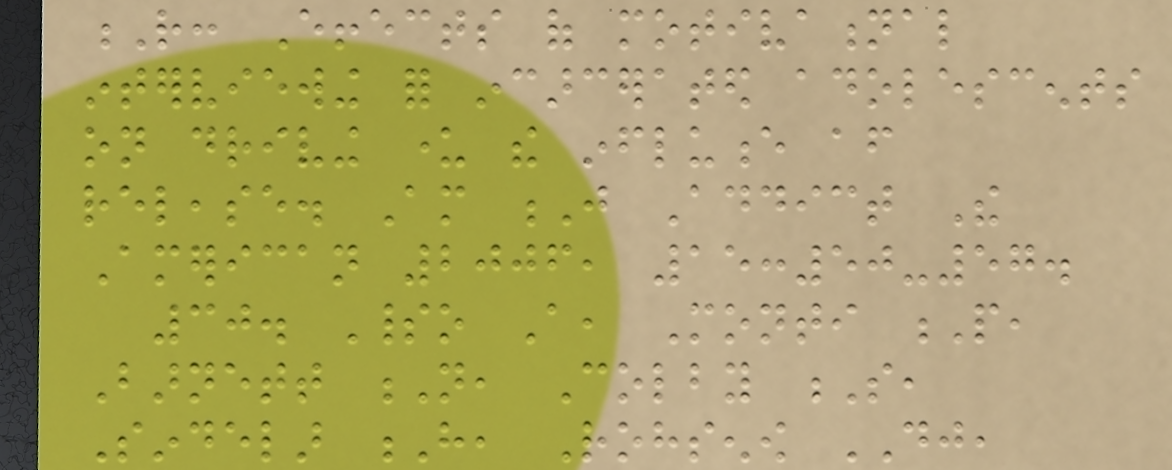R: Effects of motivational
interviewing for incarcerated adolescents
on driving under the influence after
release. Am J Addict The
American 2006, 15:50-57.
30. Spirito A, Monti P,
Barnett N, Colby S,
Sindelar H, Rohsenow DJ,
